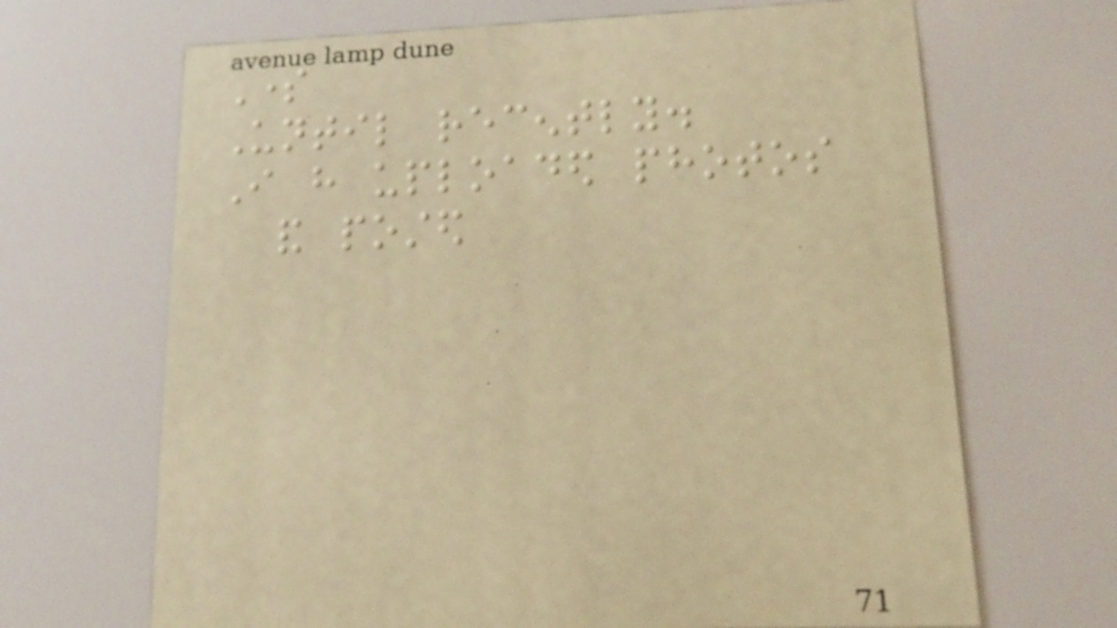Some
Until recently.
I have uploaded photos
and posted
